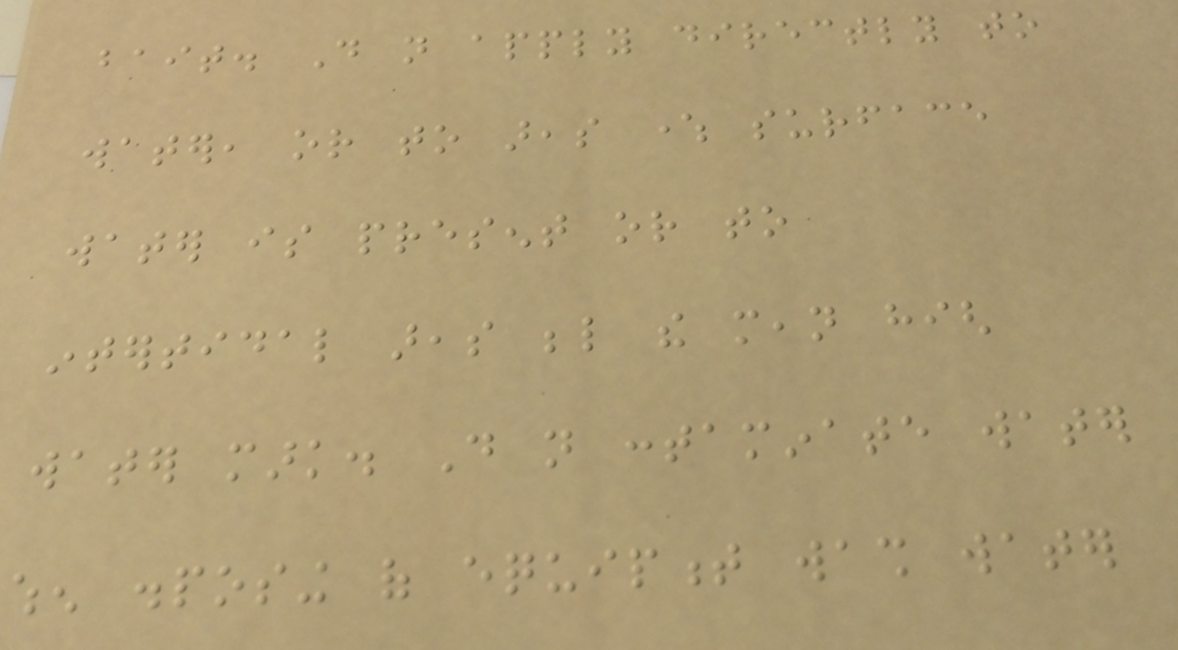bait. Do not apply directly to
water, or to areas where surface
water is present or to
intertidal areas below the mean high
water mark. Do not contaminate water
when disposing of equipment wash water
